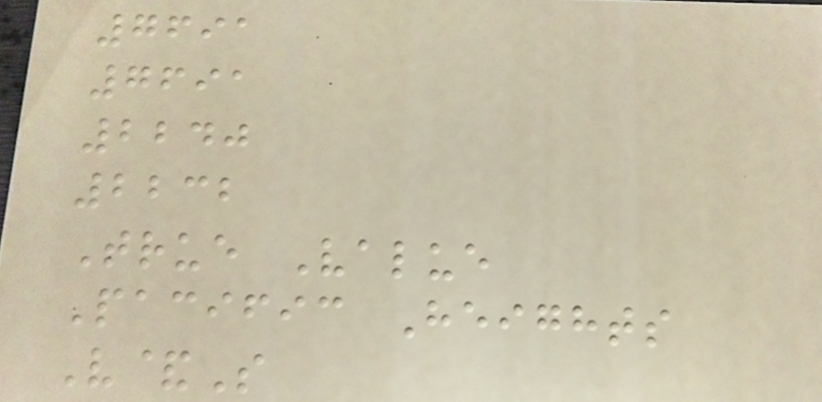7691
7691
2240
2232
True Value
Pacific Heights
V&S
